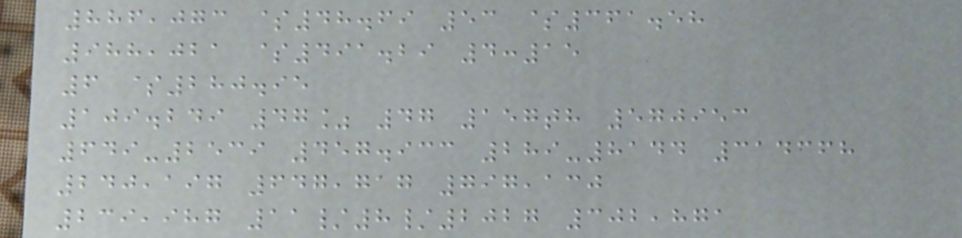886,073 $48.69 53 $361.58
988,021 $491.29 4:15
6 $280.95
109.249 47% 47 157th 570953
649-2539 457.933 289-8144 314368
240,197 647,717 797,130
239,987 11/8/2027 302,871
